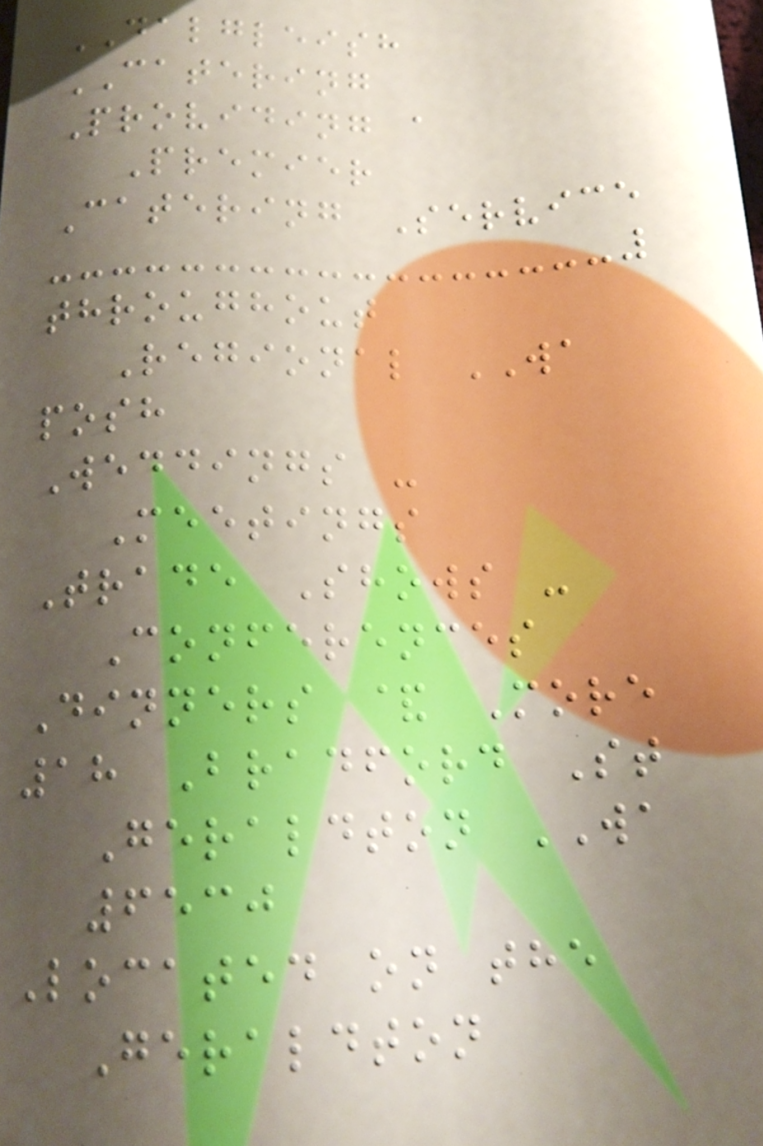DALGLEISH
CATERING
Providing a
Premier
Catering Service
throughout
Regional WA
posh
Weddings -
Meetings
Trade Shows -
Conferences
Dinners & More
18 Bradford St
Geraldton WA
6530
Located on the
Geraldton
